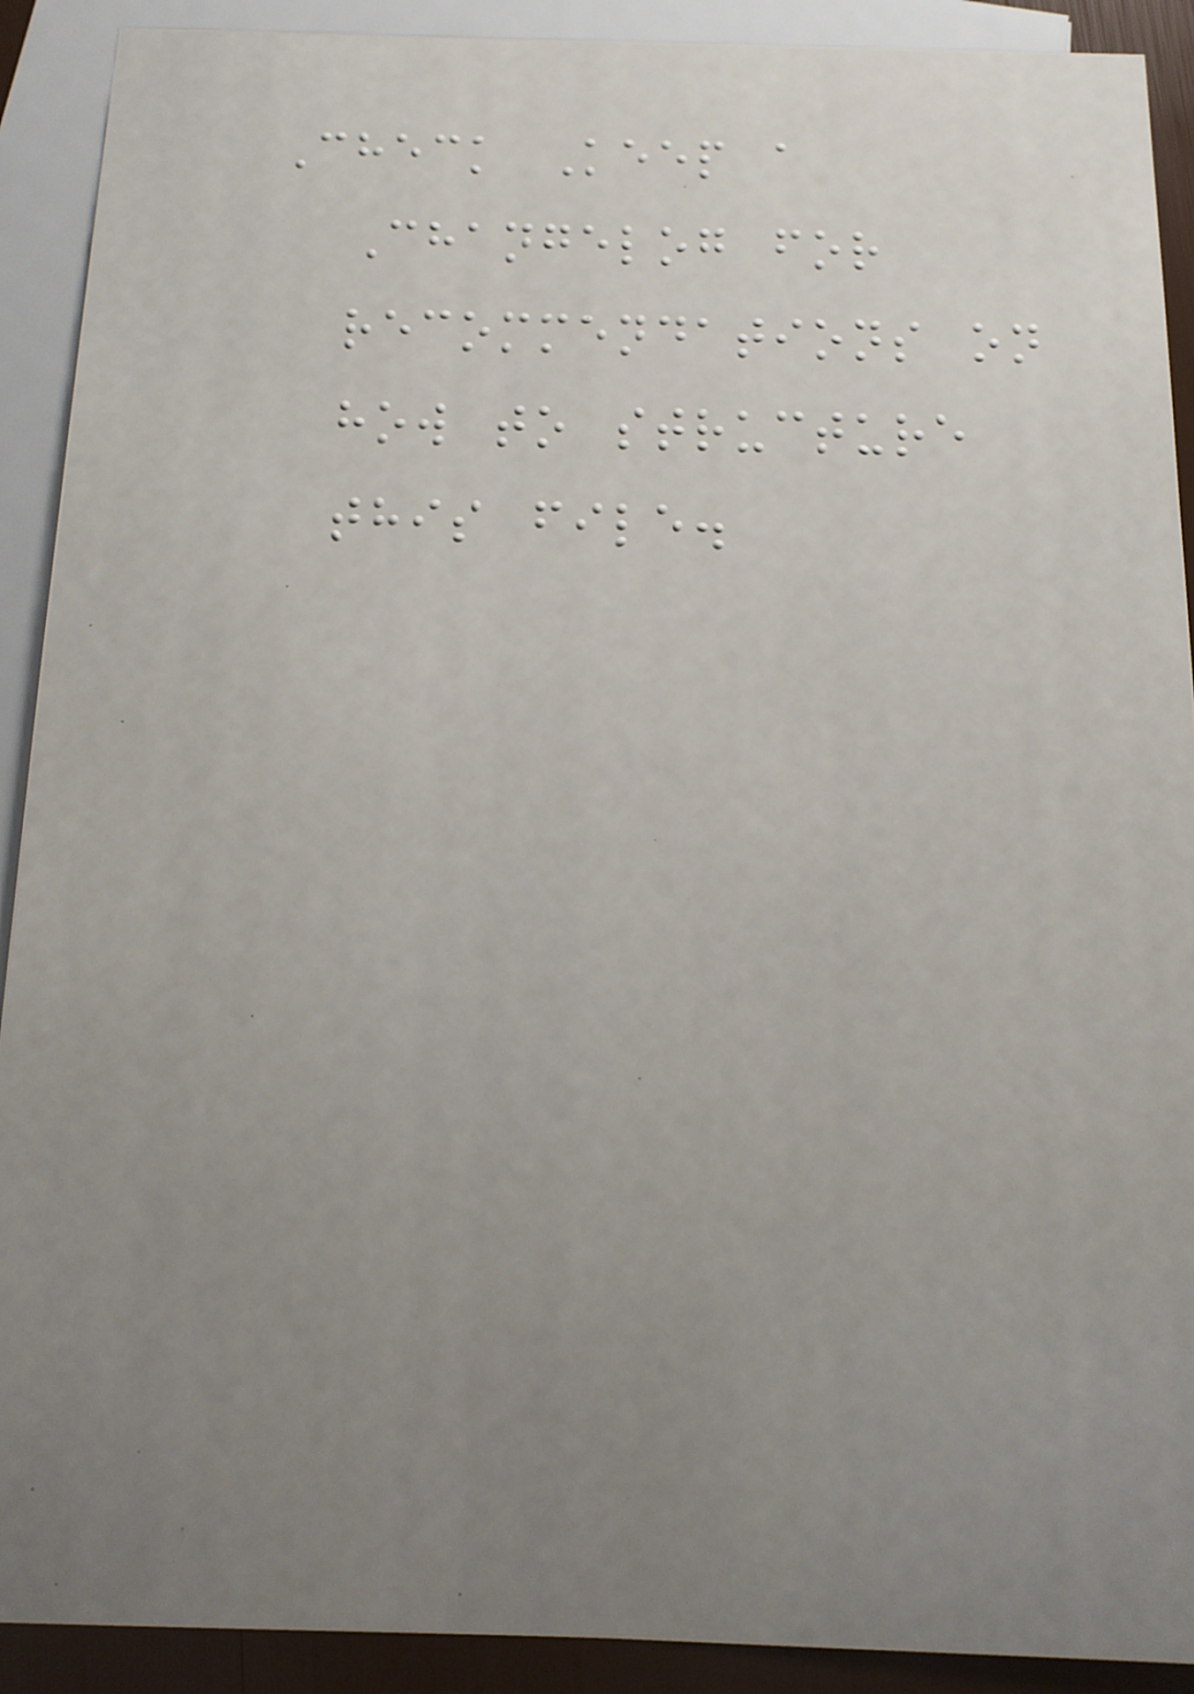Check Keep a
Changelog for
recommendations on
how to structure
this file.
